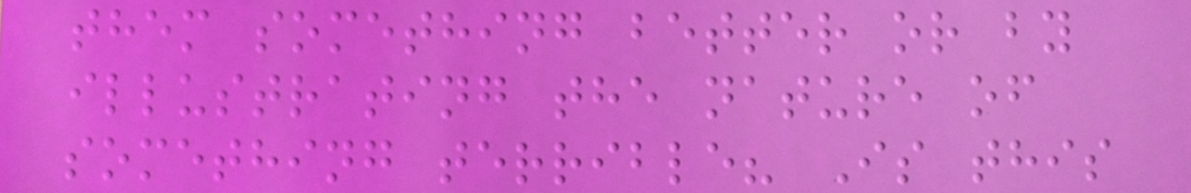them something better or by
illustrating the nature of
something terrible? Is this
